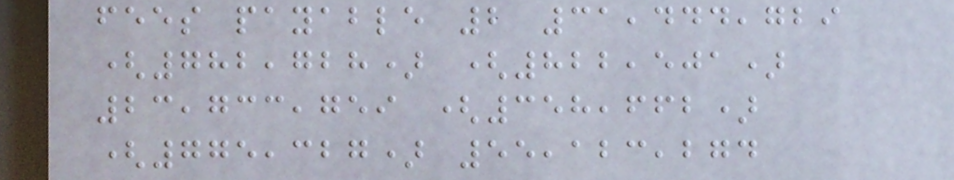fees payable 2 31,444,729
(782,728) (822,501)
23,733,759 (358,662)
(775,327) 55,123,274
